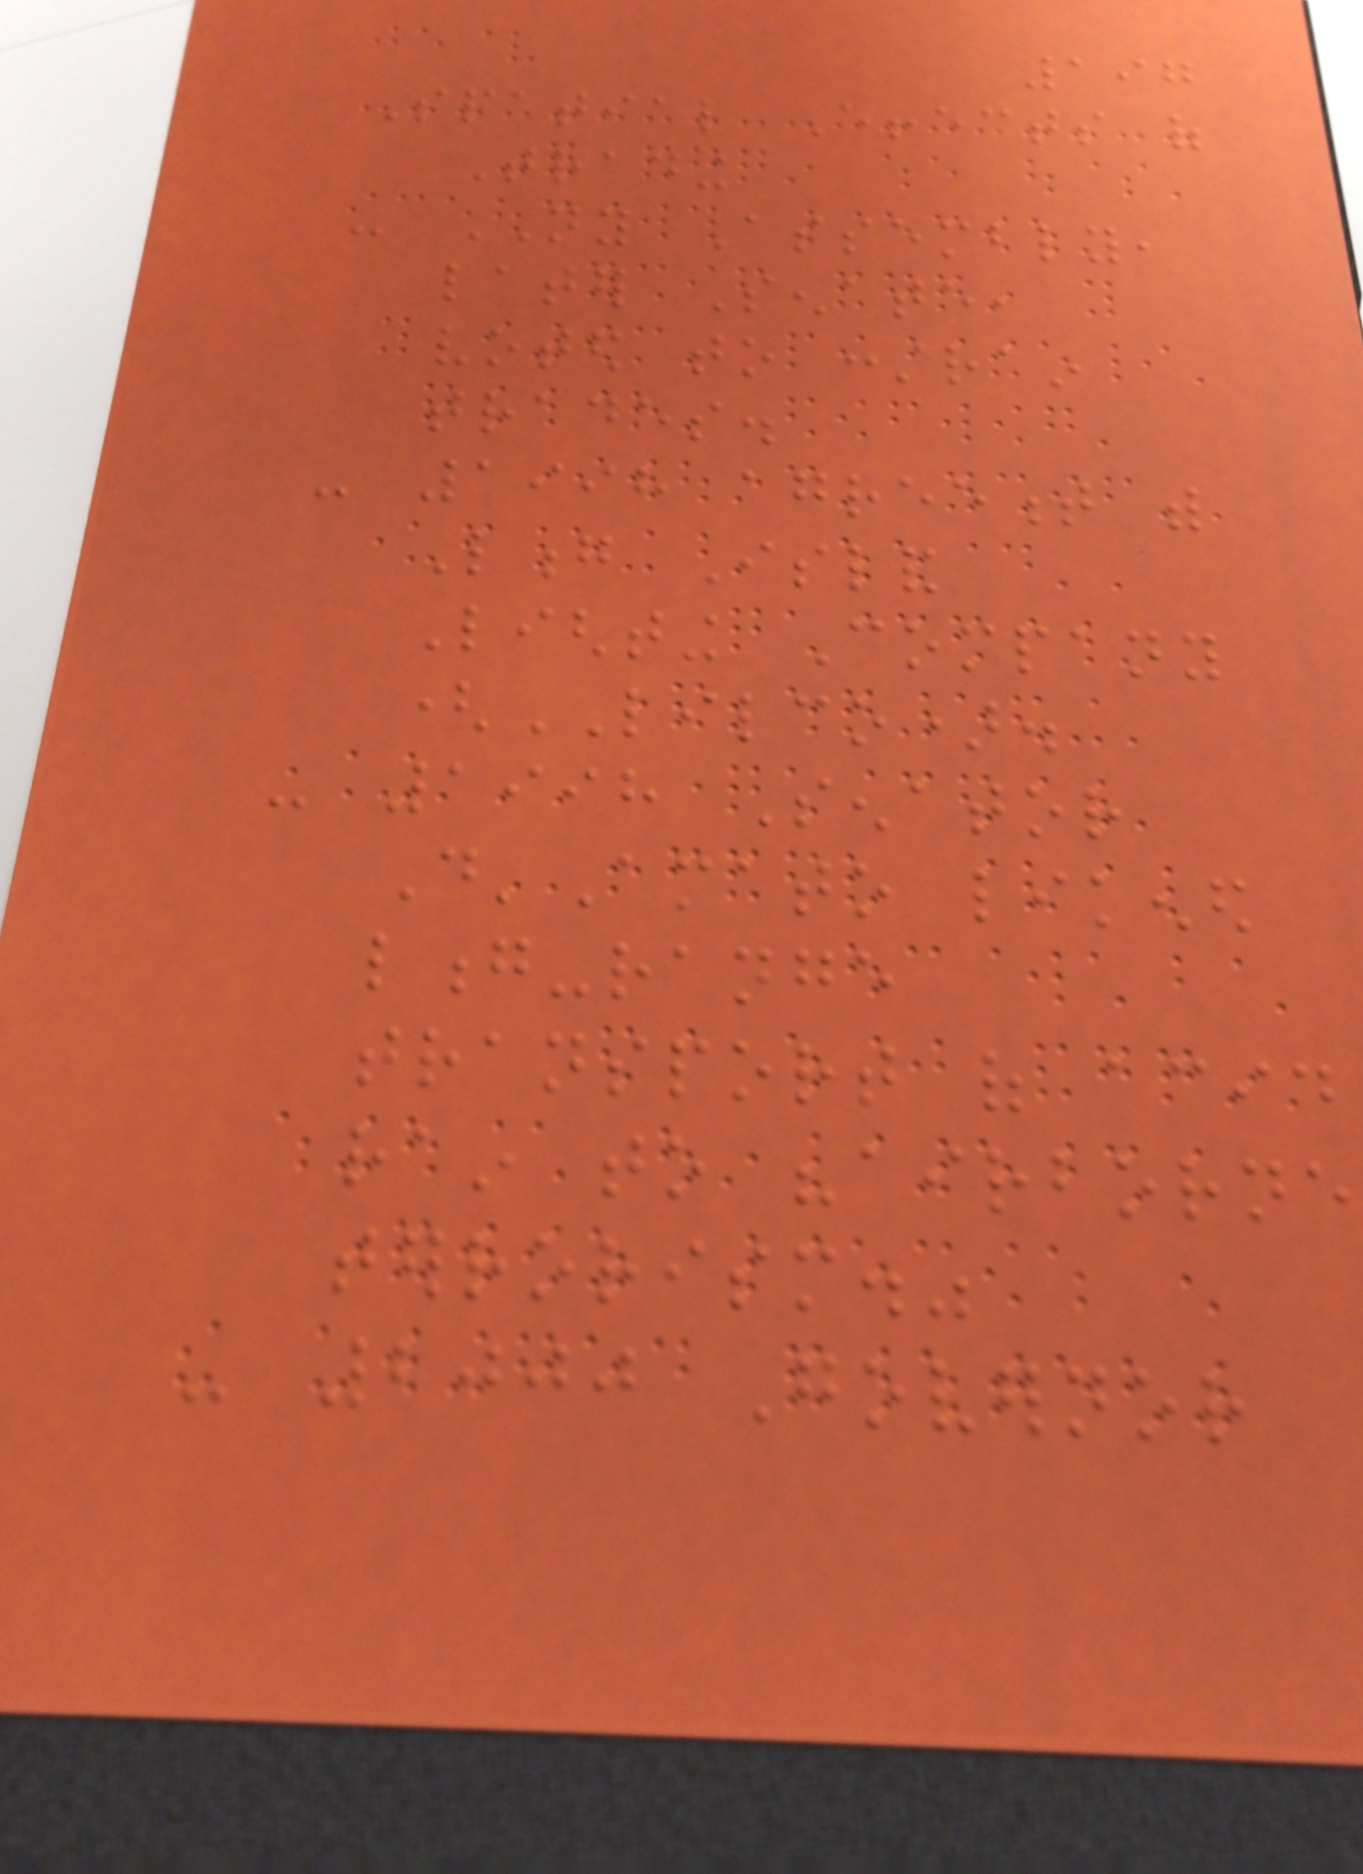197
Spatial Effects of
Trading
- NY Assembly,
later Senate,
voted to constrain
trades.
- 1998 agreement with
Long Island
Lighting Company
(LILCO).
- 1998 Senator
D'Amato likened
long-range
transport of acid
rain to "airborne
terrorism."
- 2000 Governor
